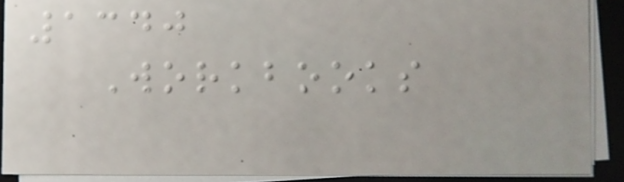1340
Workbooks
